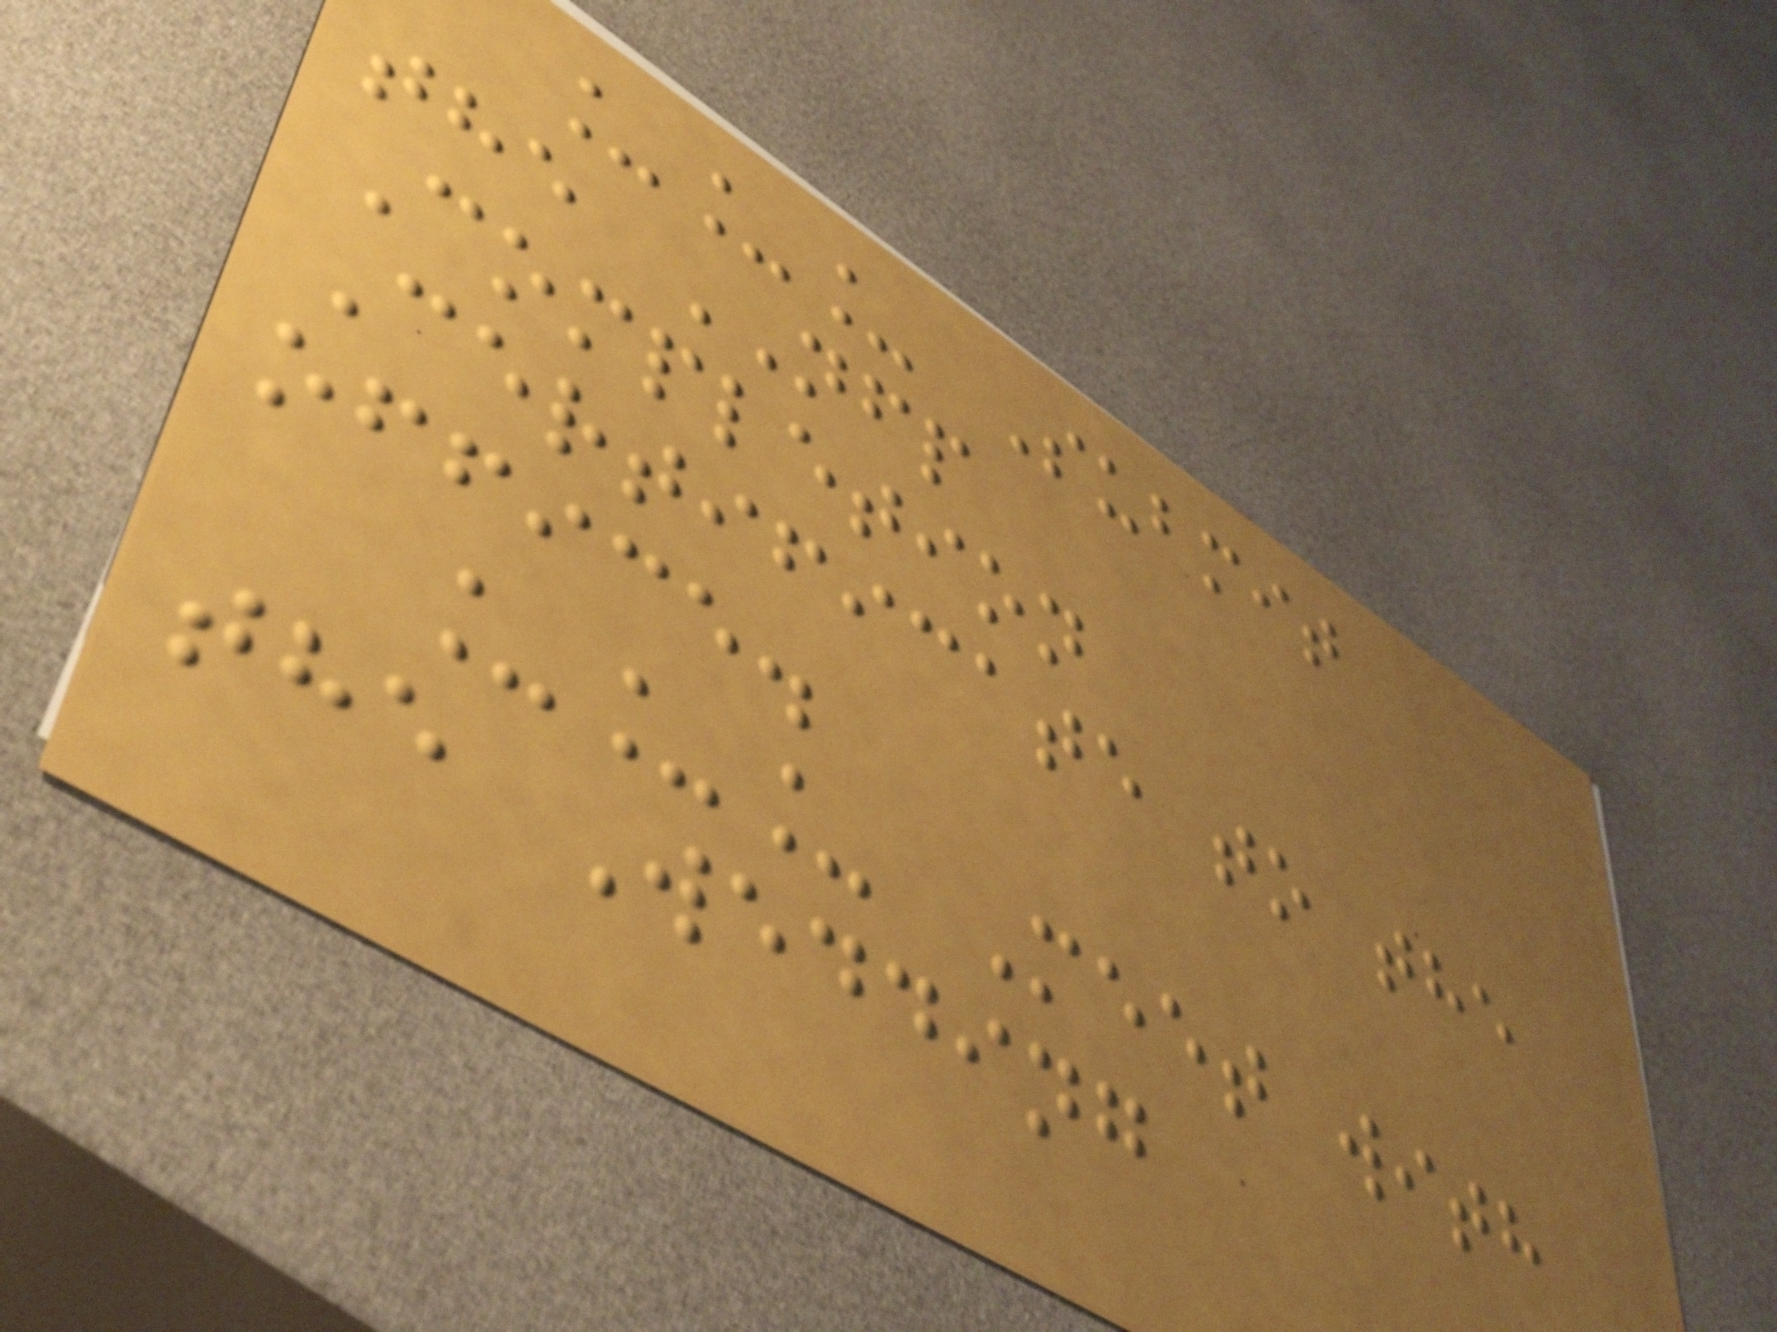___ Submit
the NFP
Completion
Certificate to the
office.
___ Meet with
the Wedding
